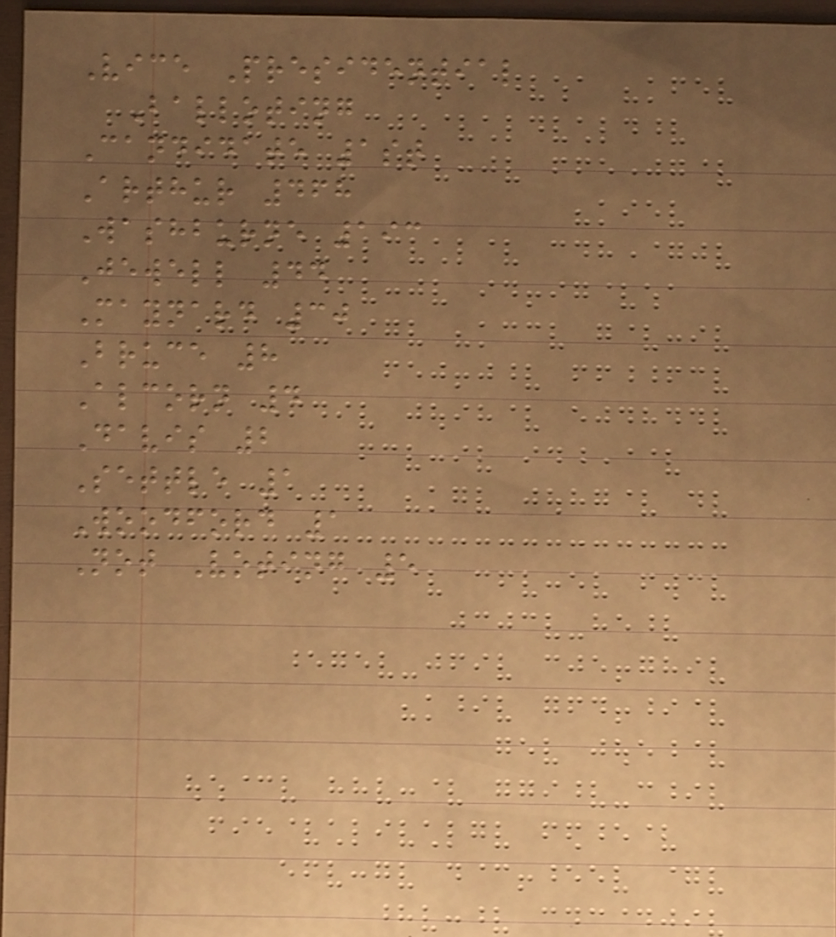Vice Presidential
Balloting
Candidate 1st
Arthur 468
Washburne 193
Jewell 44
Maynard 30
Bruce 8
Alcorn 4
Davis 2
Settle 1
Woodford 1
Not Voting 5
